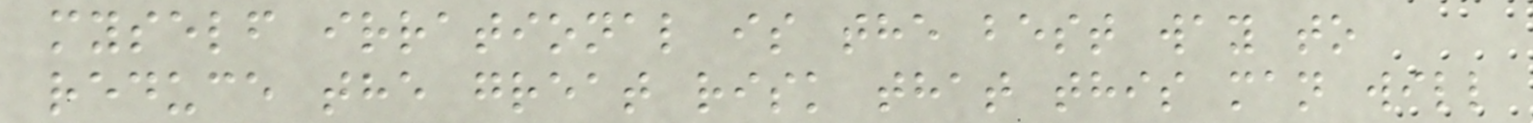myself irrational is the best way to
reduce the great risk that this man will
